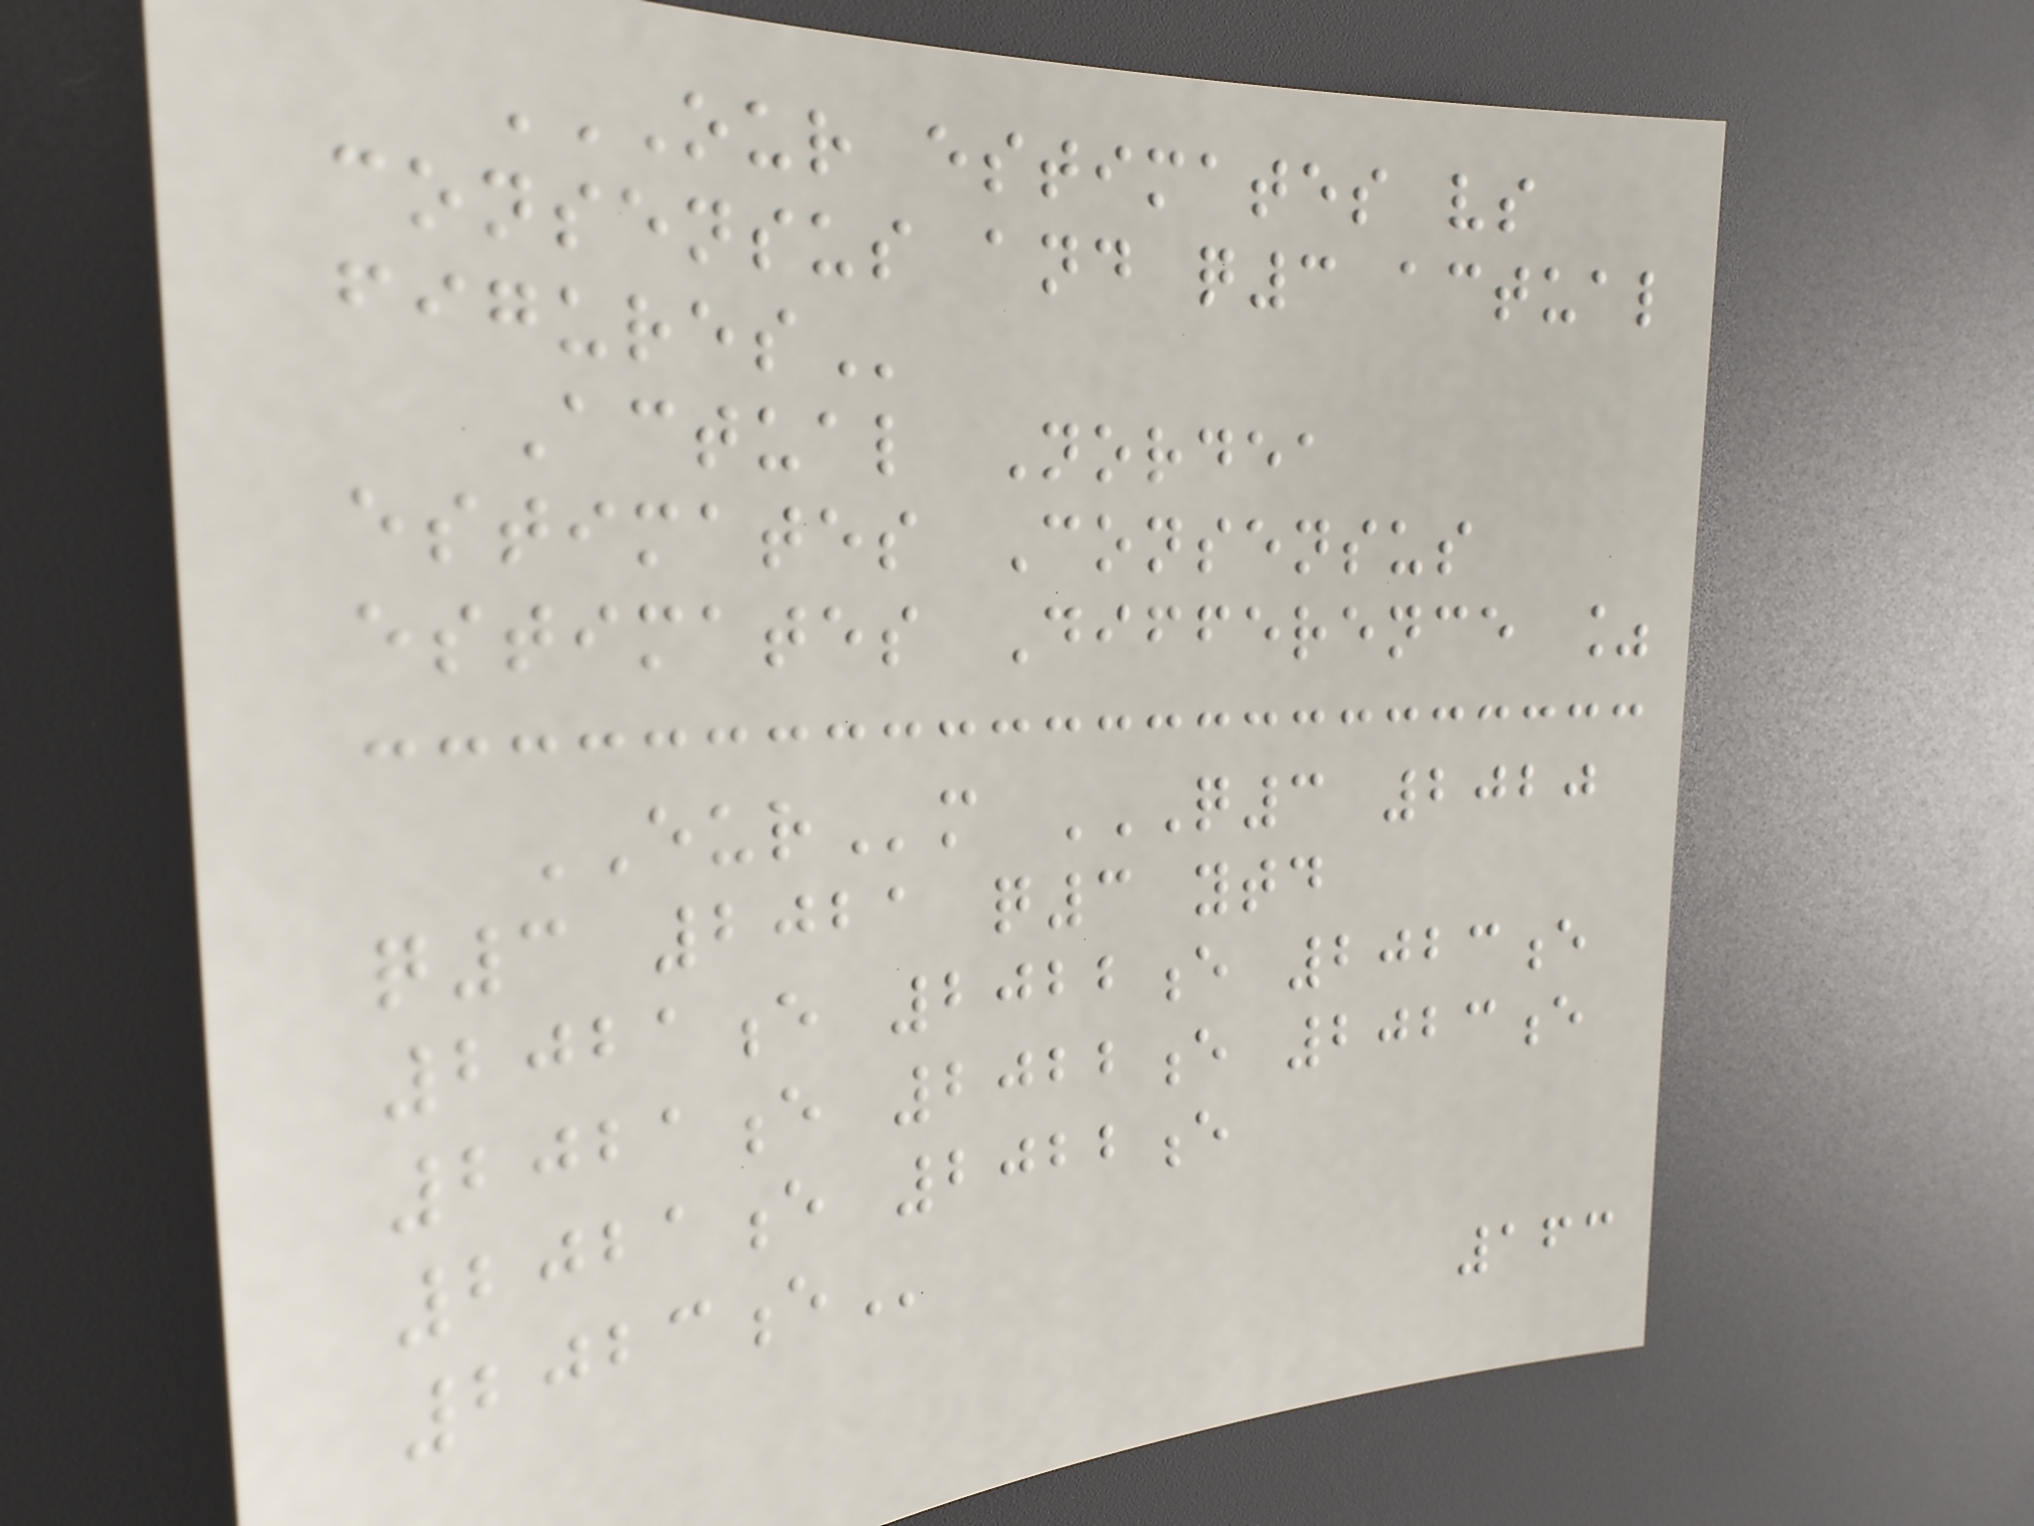OUR ESTIMATES VS
CONSENSUS AND Q3 ACTUAL
FIGURES
Actual Nordea
estimates Consensus
estimates Difference %
EURm Q3 2020
Q3 2021 Q3 YTD
2021E 2022E 2023E
2021E 2022E 2023E
2021E 2022E
2023E
163
